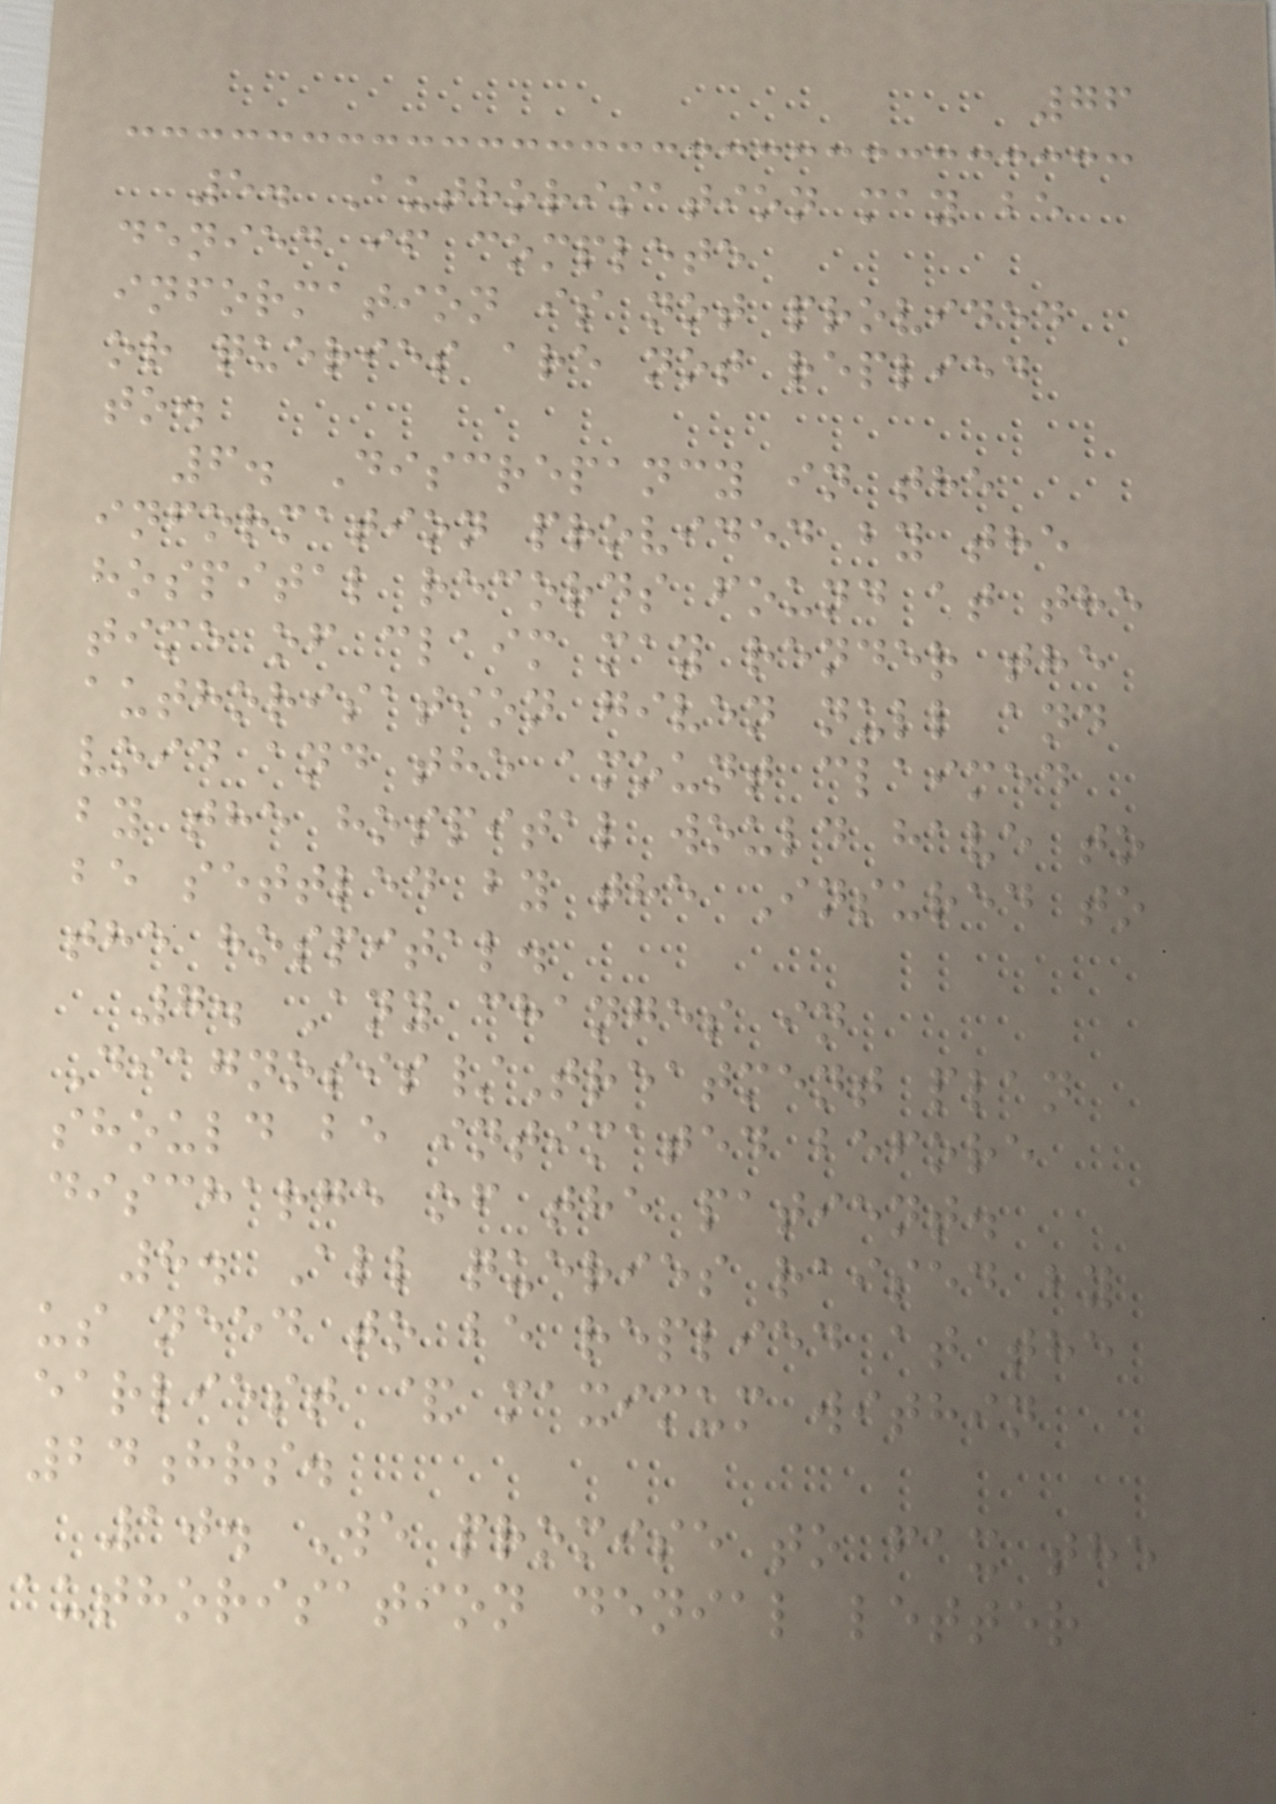76
5. Authorisation may be
denied if complete
information is not provided
or queries are not replied
to.
6. Discrepancy in the
information provided by the
hospital records found at the
time of claim may render the
authorisation given null and
void and the amount claimed
by the hospital would have to
be settled by the Insured to
the hospital.
7. Any changes in
Diagnosis/Treatment plan
should be intimated before
discharge of the patient.
8. All queries raised by
us need to be replied at the
earliest & maximum within
24hrs.
10. We promise to fax the
authorisation denial letter
